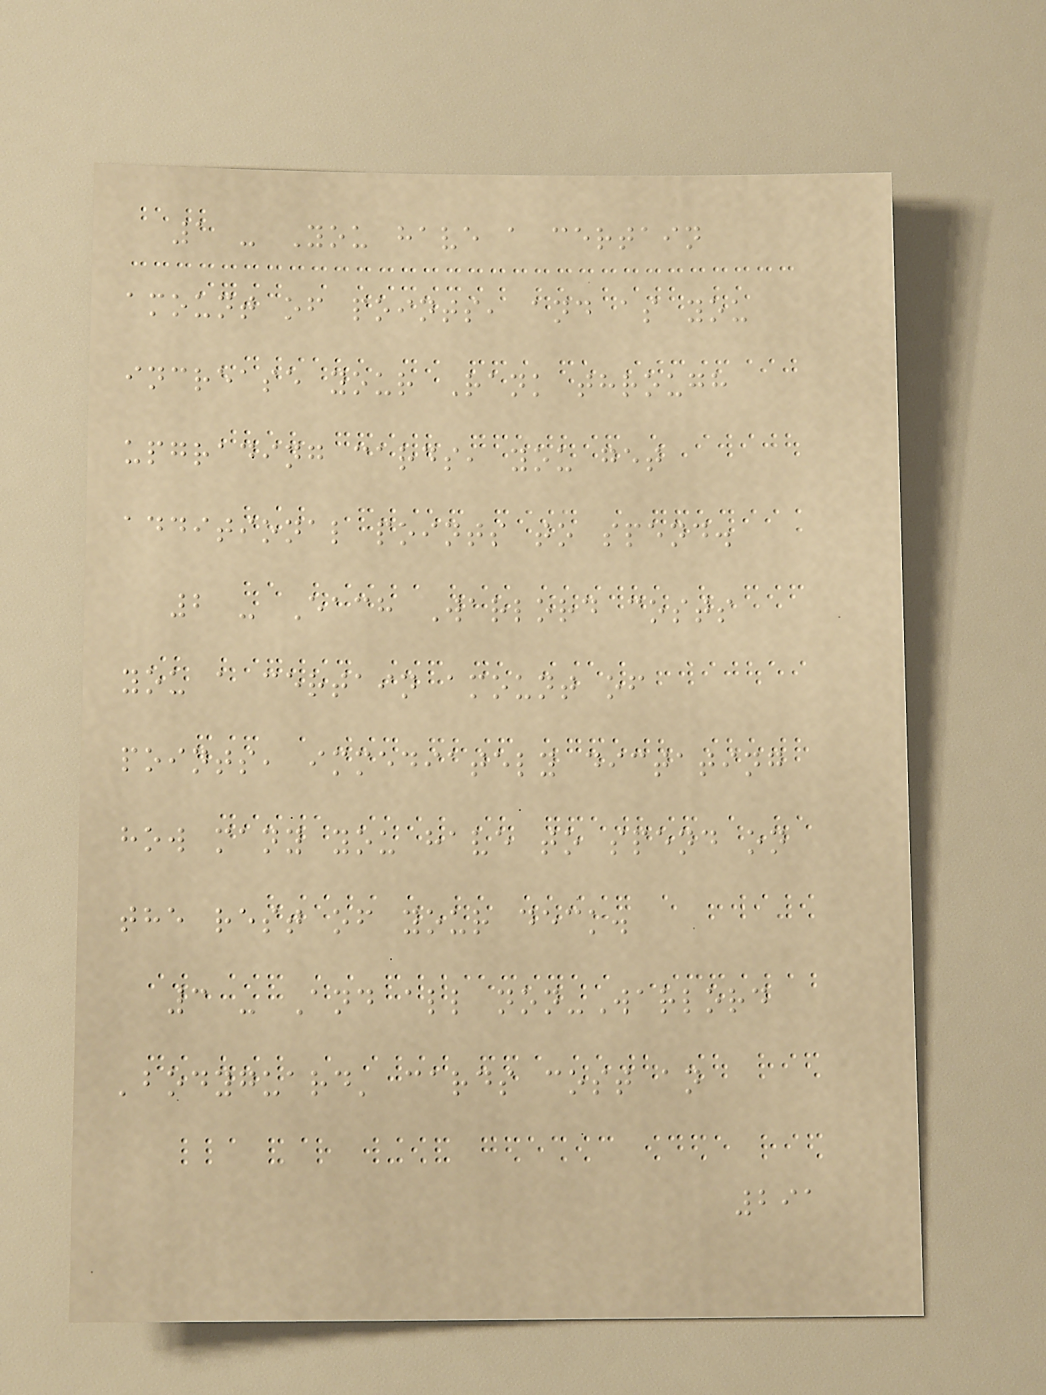1 - You have a certain
amount of points, and as you
increase your Rank through
upgrading cards, you get
additional points to spend.
2 - Each Warlord costs
you a certain amount of
points, immediately dictating
how many you have to spend on
the rest of your deck.
3 - And all non-Warlord
'bodyguard' cards cost an
291
